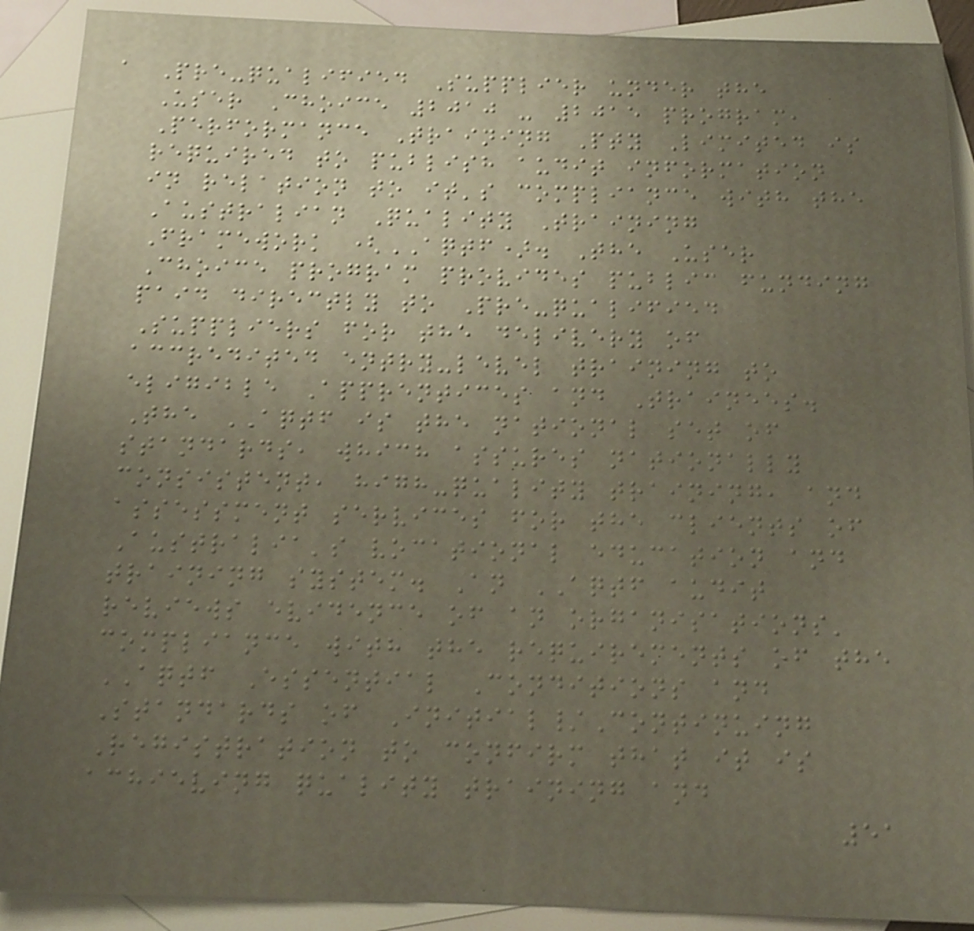a Pre-qualified Supplier under the
User Choice 2010 - 2015 program,
Performance Training Pty Limited is
required to publish audit information
in relation to it's compliance with the
Australian Quality Training
Framework (AQTF). The User
Choice program provides public funding
paid directly to Pre-qualified
Suppliers for the delivery of
accredited entry-level training to
eligible Apprentices and Trainees.
The AQTF is the national set of
standards, which assures nationally
consistent, high-quality training, and
assessment services for the clients of
Australia's vocational education and
training system. An AQTF audit
reviews evidence of an organisations'
compliance with the requirements of the
AQTF Essential Conditions and
Standards of Initial/Continuing
Registration to confirm that it is
achieving quality training and
51
